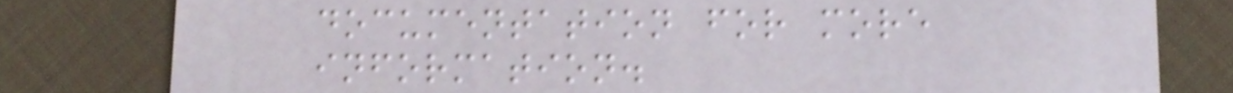documentation for more
information.
